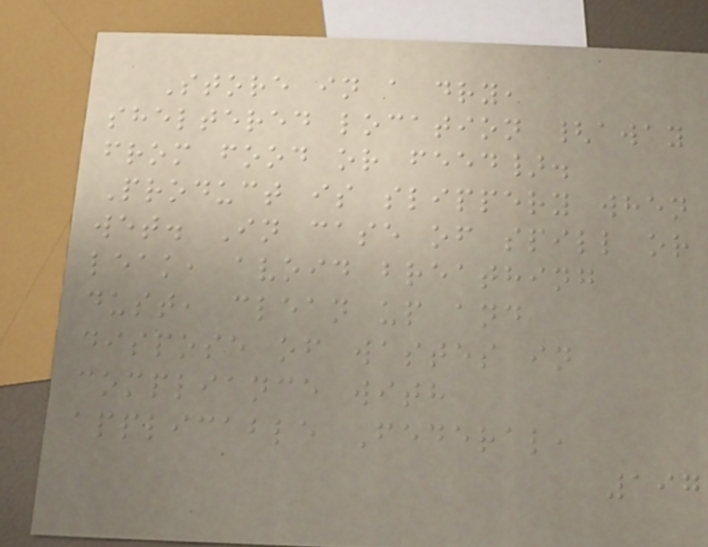Store in a dry,
sheltered location {away
from food or feed}.
Product is slippery when
wet. In case of spill or
leak, avoid breathing
dust, clean up and
dispose of wastes in
compliance with
applicable Federal,
197
